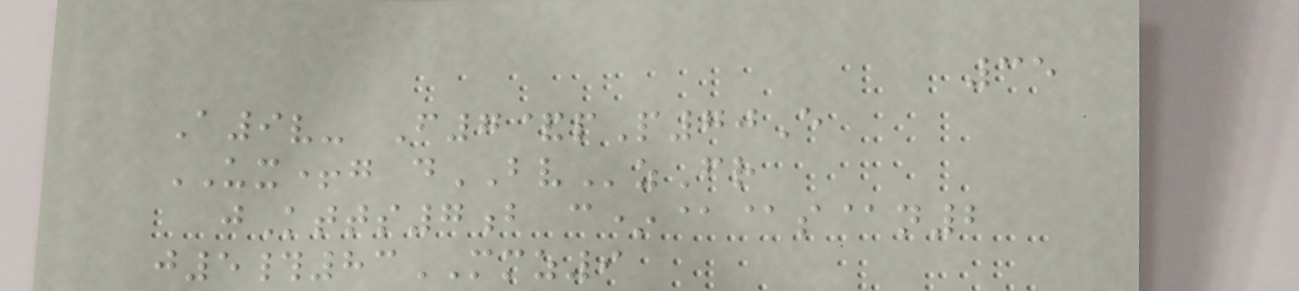35
A9v- F7&pP70E
UX+g dBVzFr
jKtts7b c*@@s@n2
j5#83MMZ9
